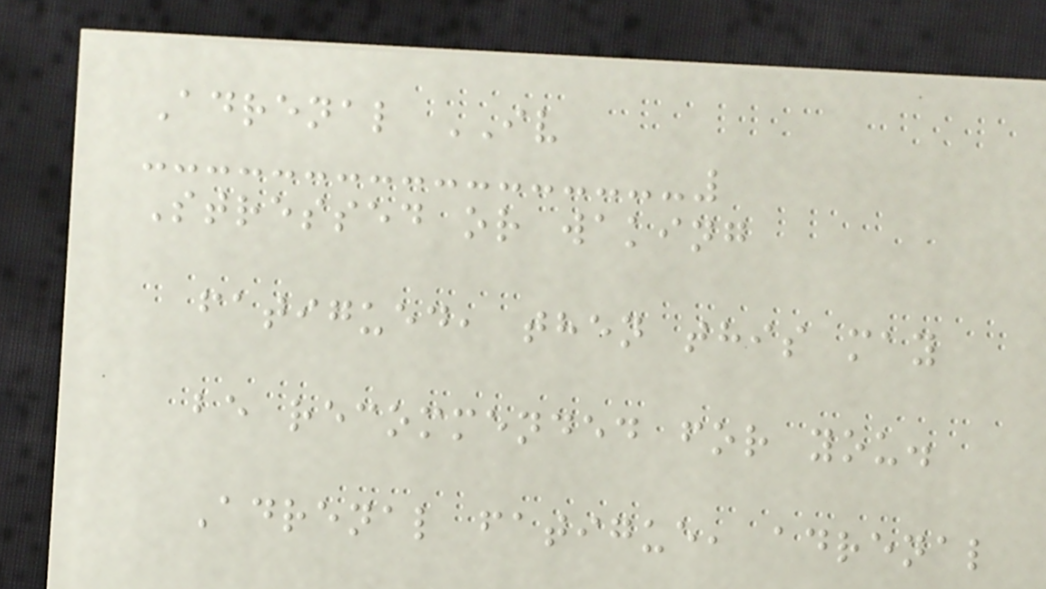Adrenal IV
Stressed or waking
fatigued, then this may
be recommended for you.
Adrenal fatigue, adrenal
